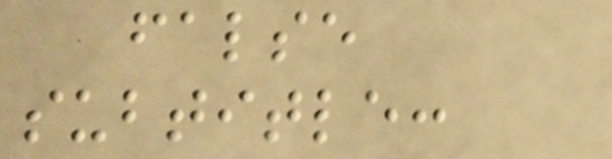false
subtitle:
